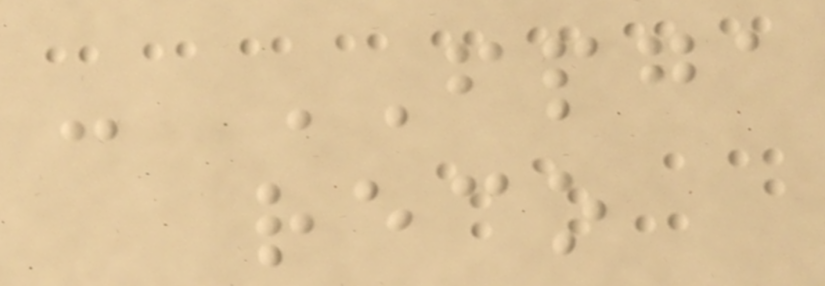- FPGA
reco
